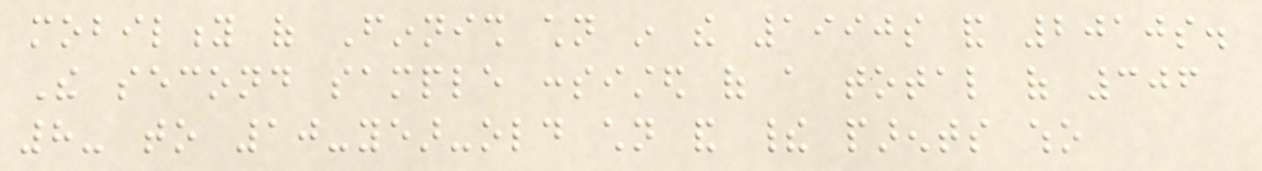mobility of Finnish children in the 1990s and 2010s.
The second sample consisted of a total of 306
8- to 10-year-old children and their parents who
